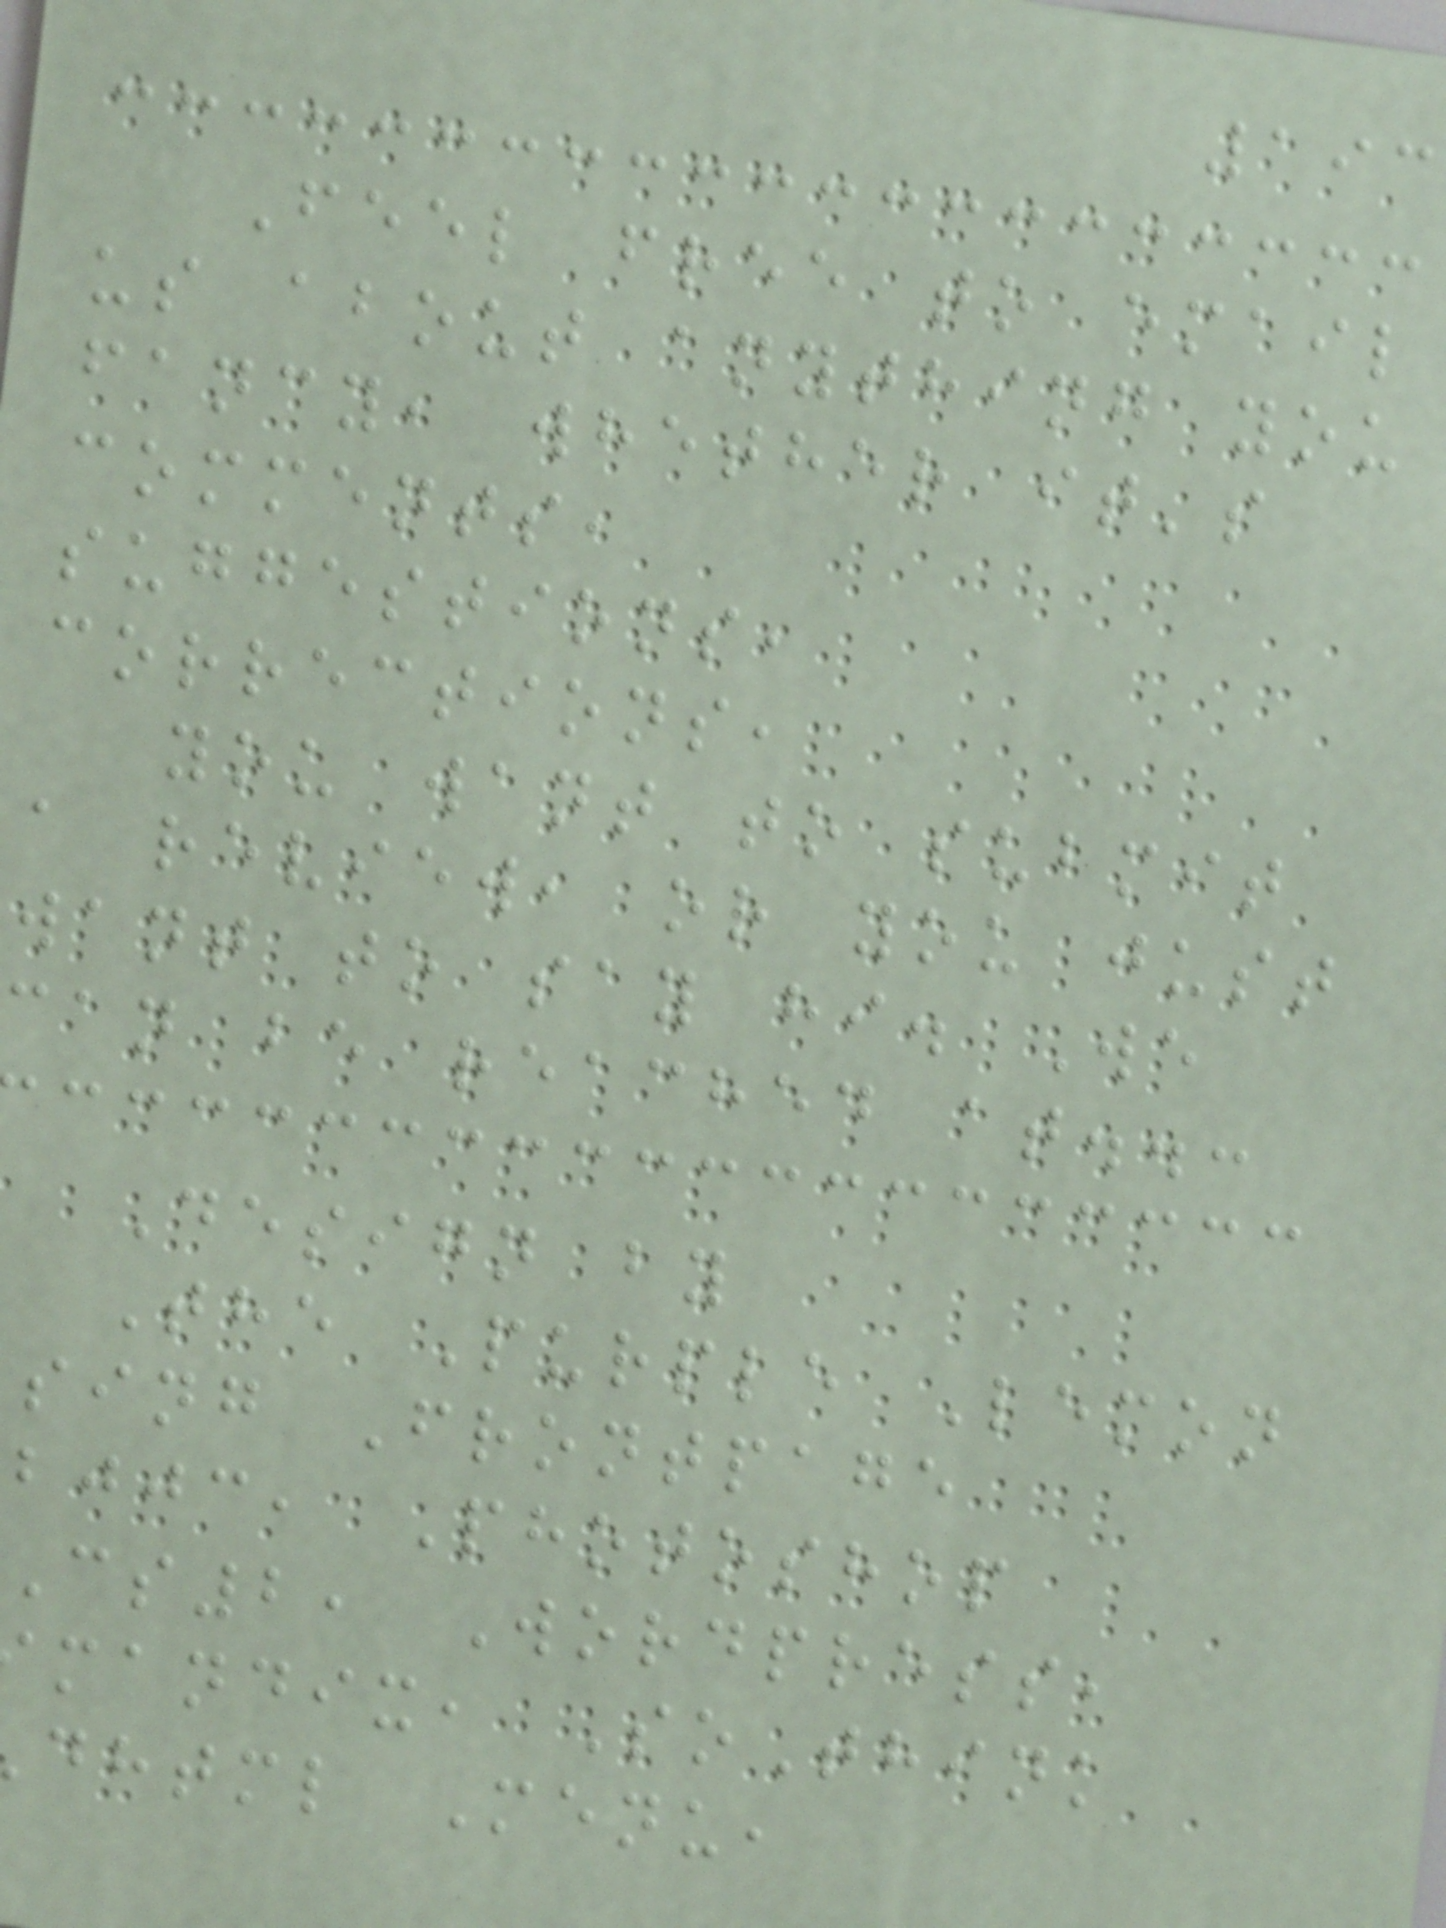193
Feel free to email
us about anything you
fancy, whether it's
comments,
suggestions,
corrections,
you want to submit
a review, or you just
want to say hi. We
can be reached at..:
Design by
The Purple Lemon
sing Frontpage
bjjc, Photoshop
cs2, Wordpress,
mandix, SoThink
dhtml Menu,
